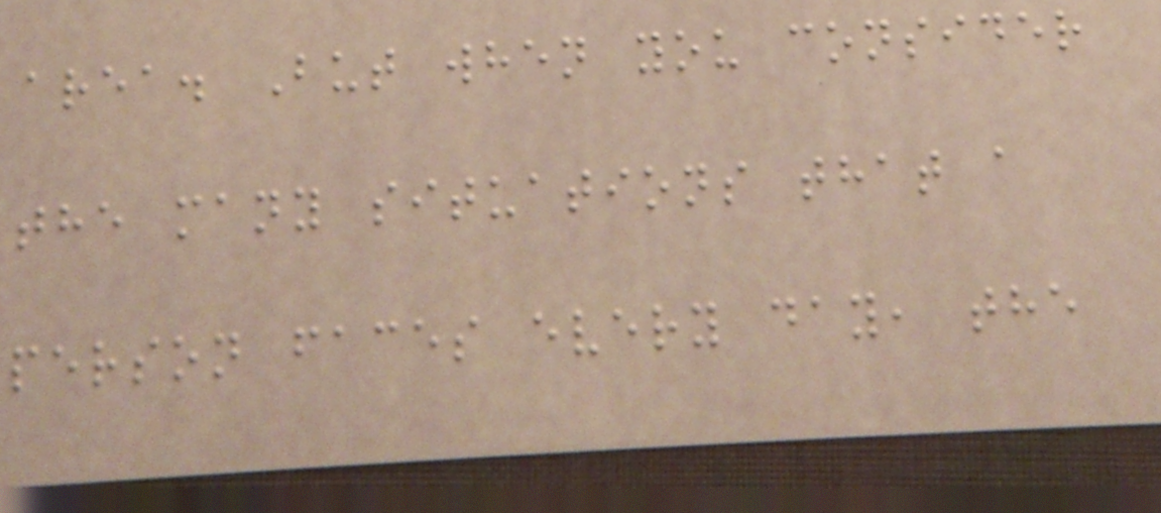area. But when you consider
the many situations that a
person faces every day, the
